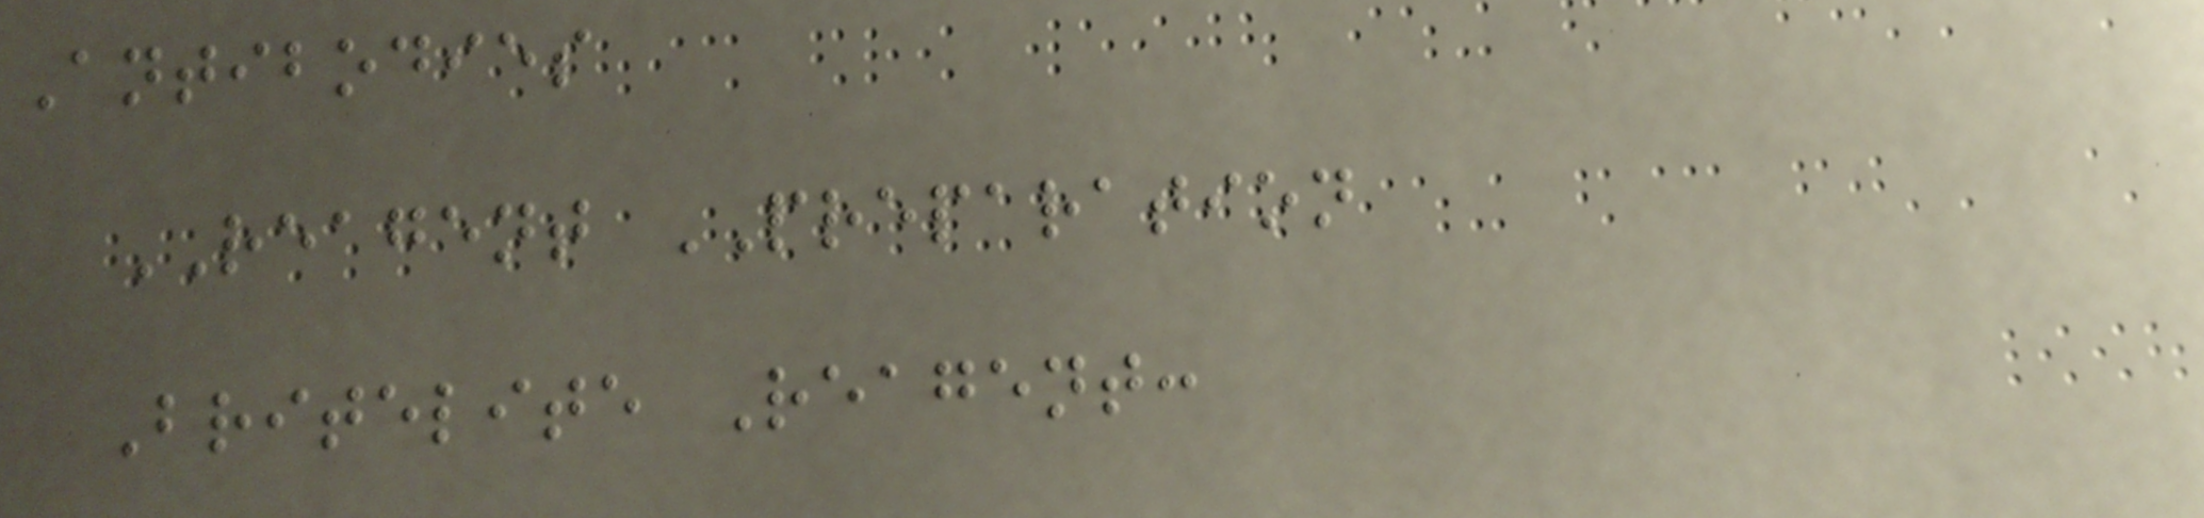Antibodies
REAGENT PREPARATION
Britelite Reagent:
